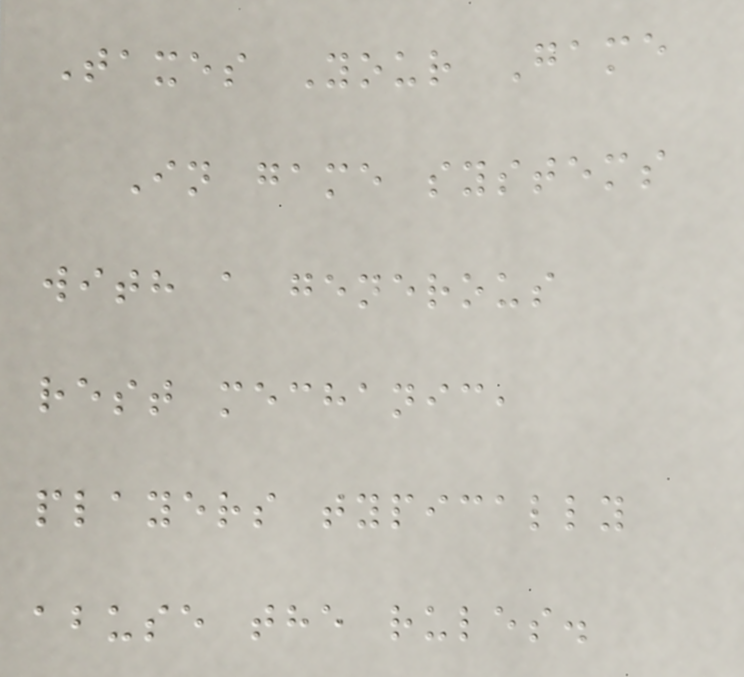Taxes Your Game
In game systems
with a generous
rest mechanic,
players typically
abuse the rules.
